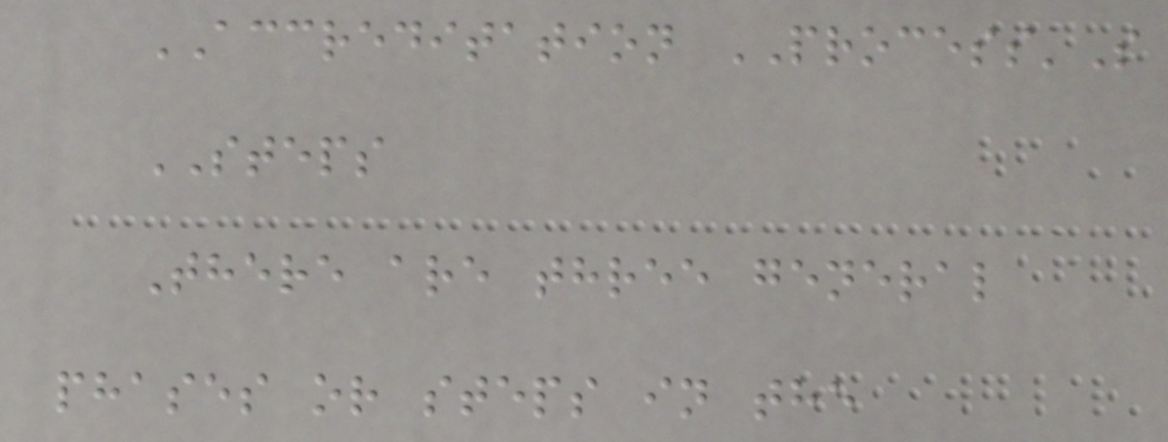ACCREDITATION PROCESS'S
STEPS
There are three general
phases or steps in the
